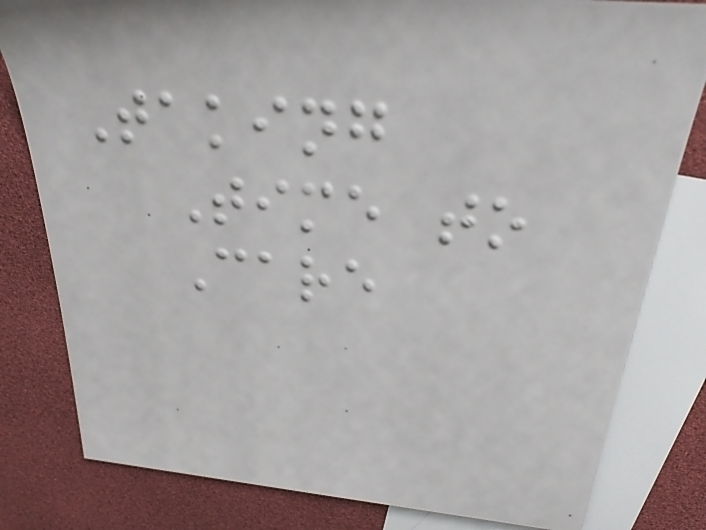Taking
Time to
Care
